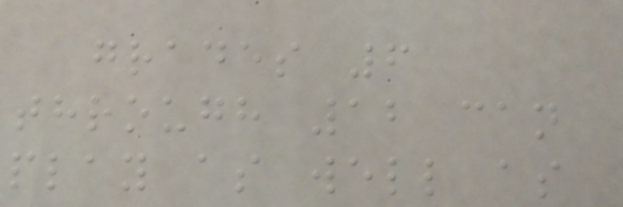grades 6
through 12 can
play as well as
